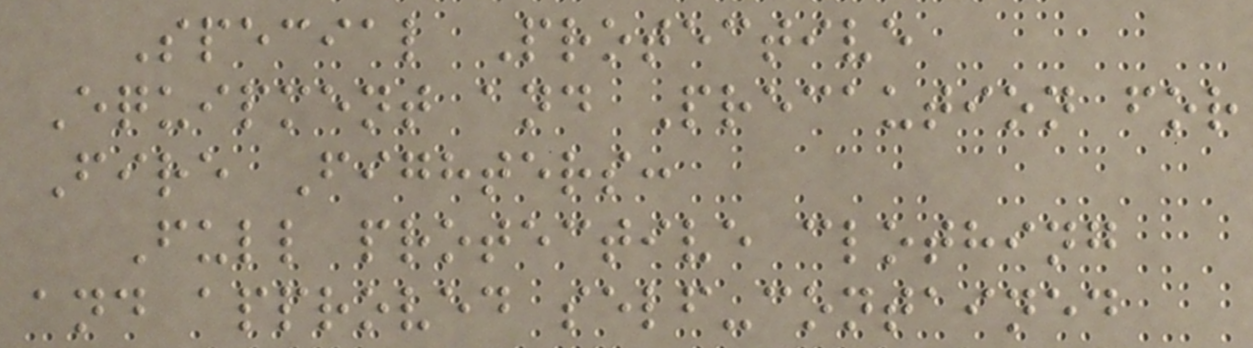Special Protective
Equipment and Precaution for
Fire Fighters:
Full protective clothing
and approved self-contained
